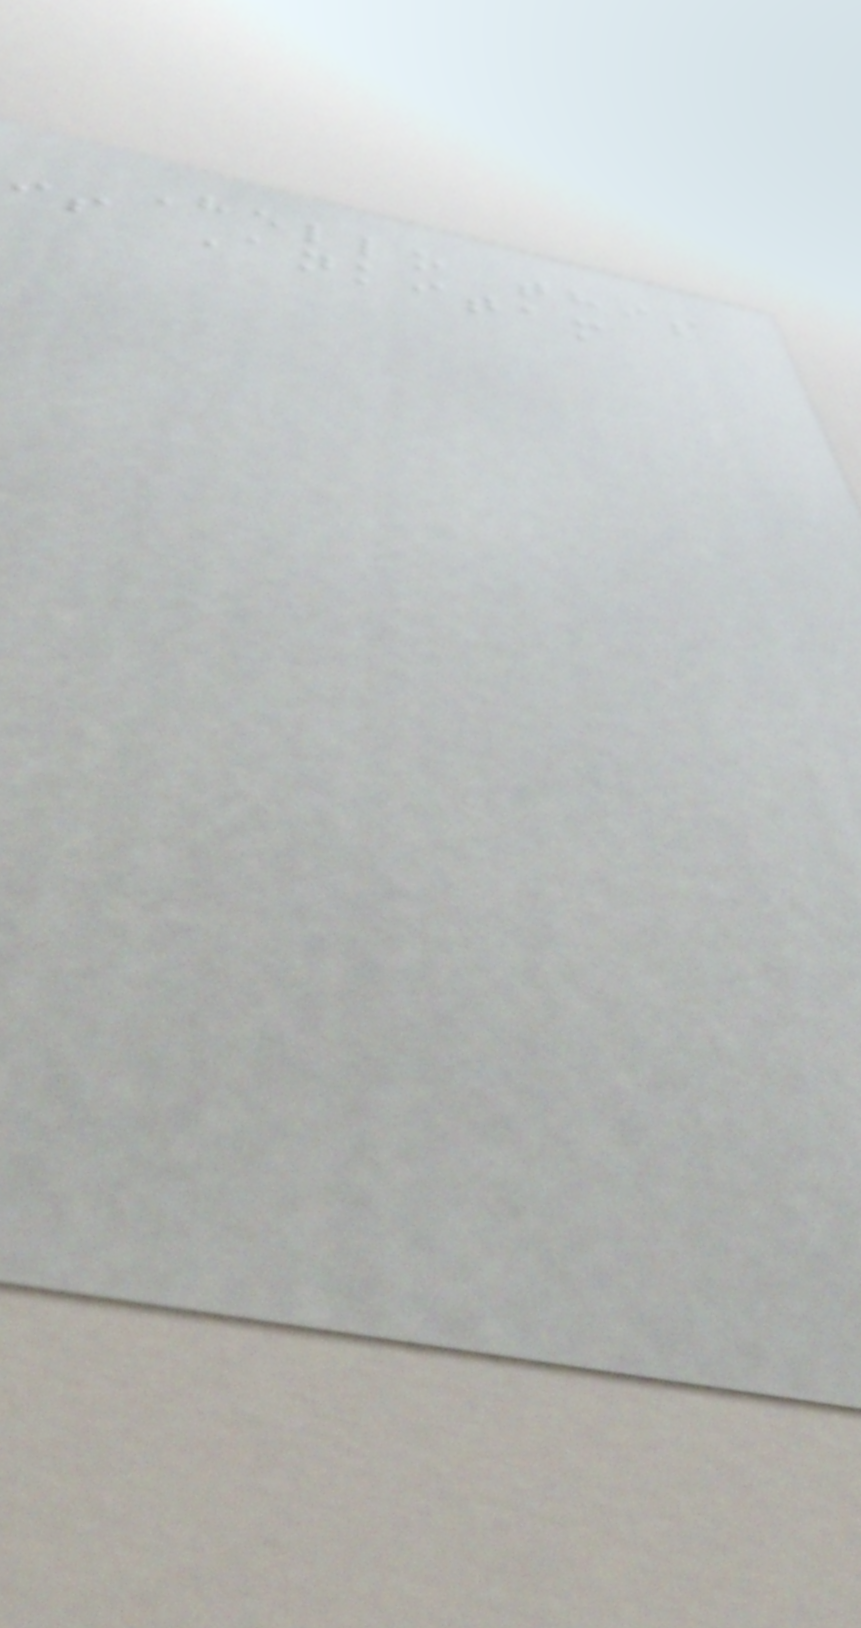Hello this
is Ankitam
